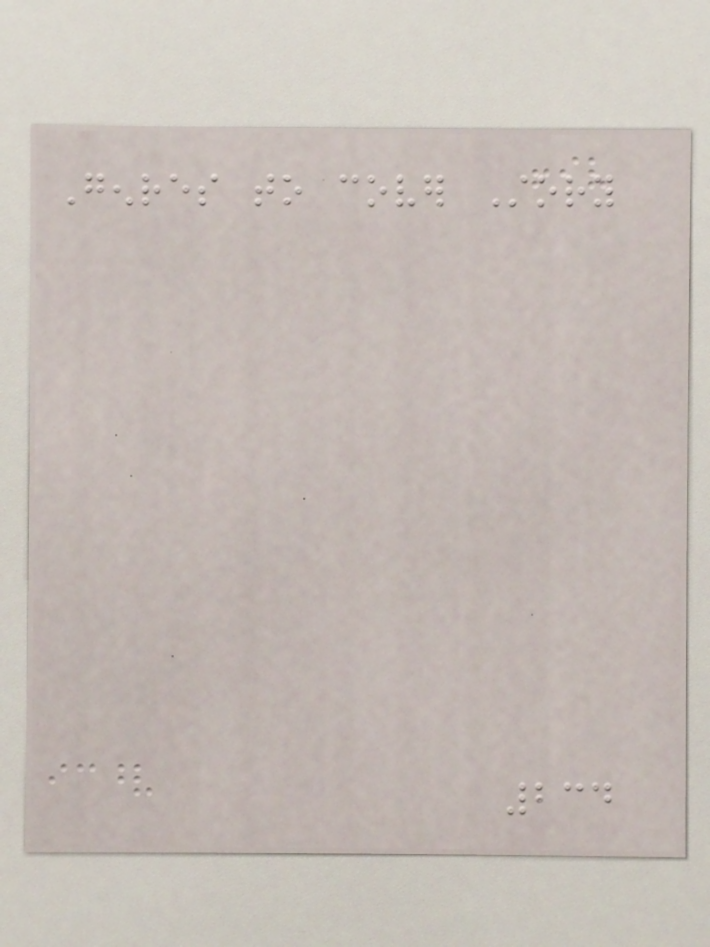Genres to cover Story
234
